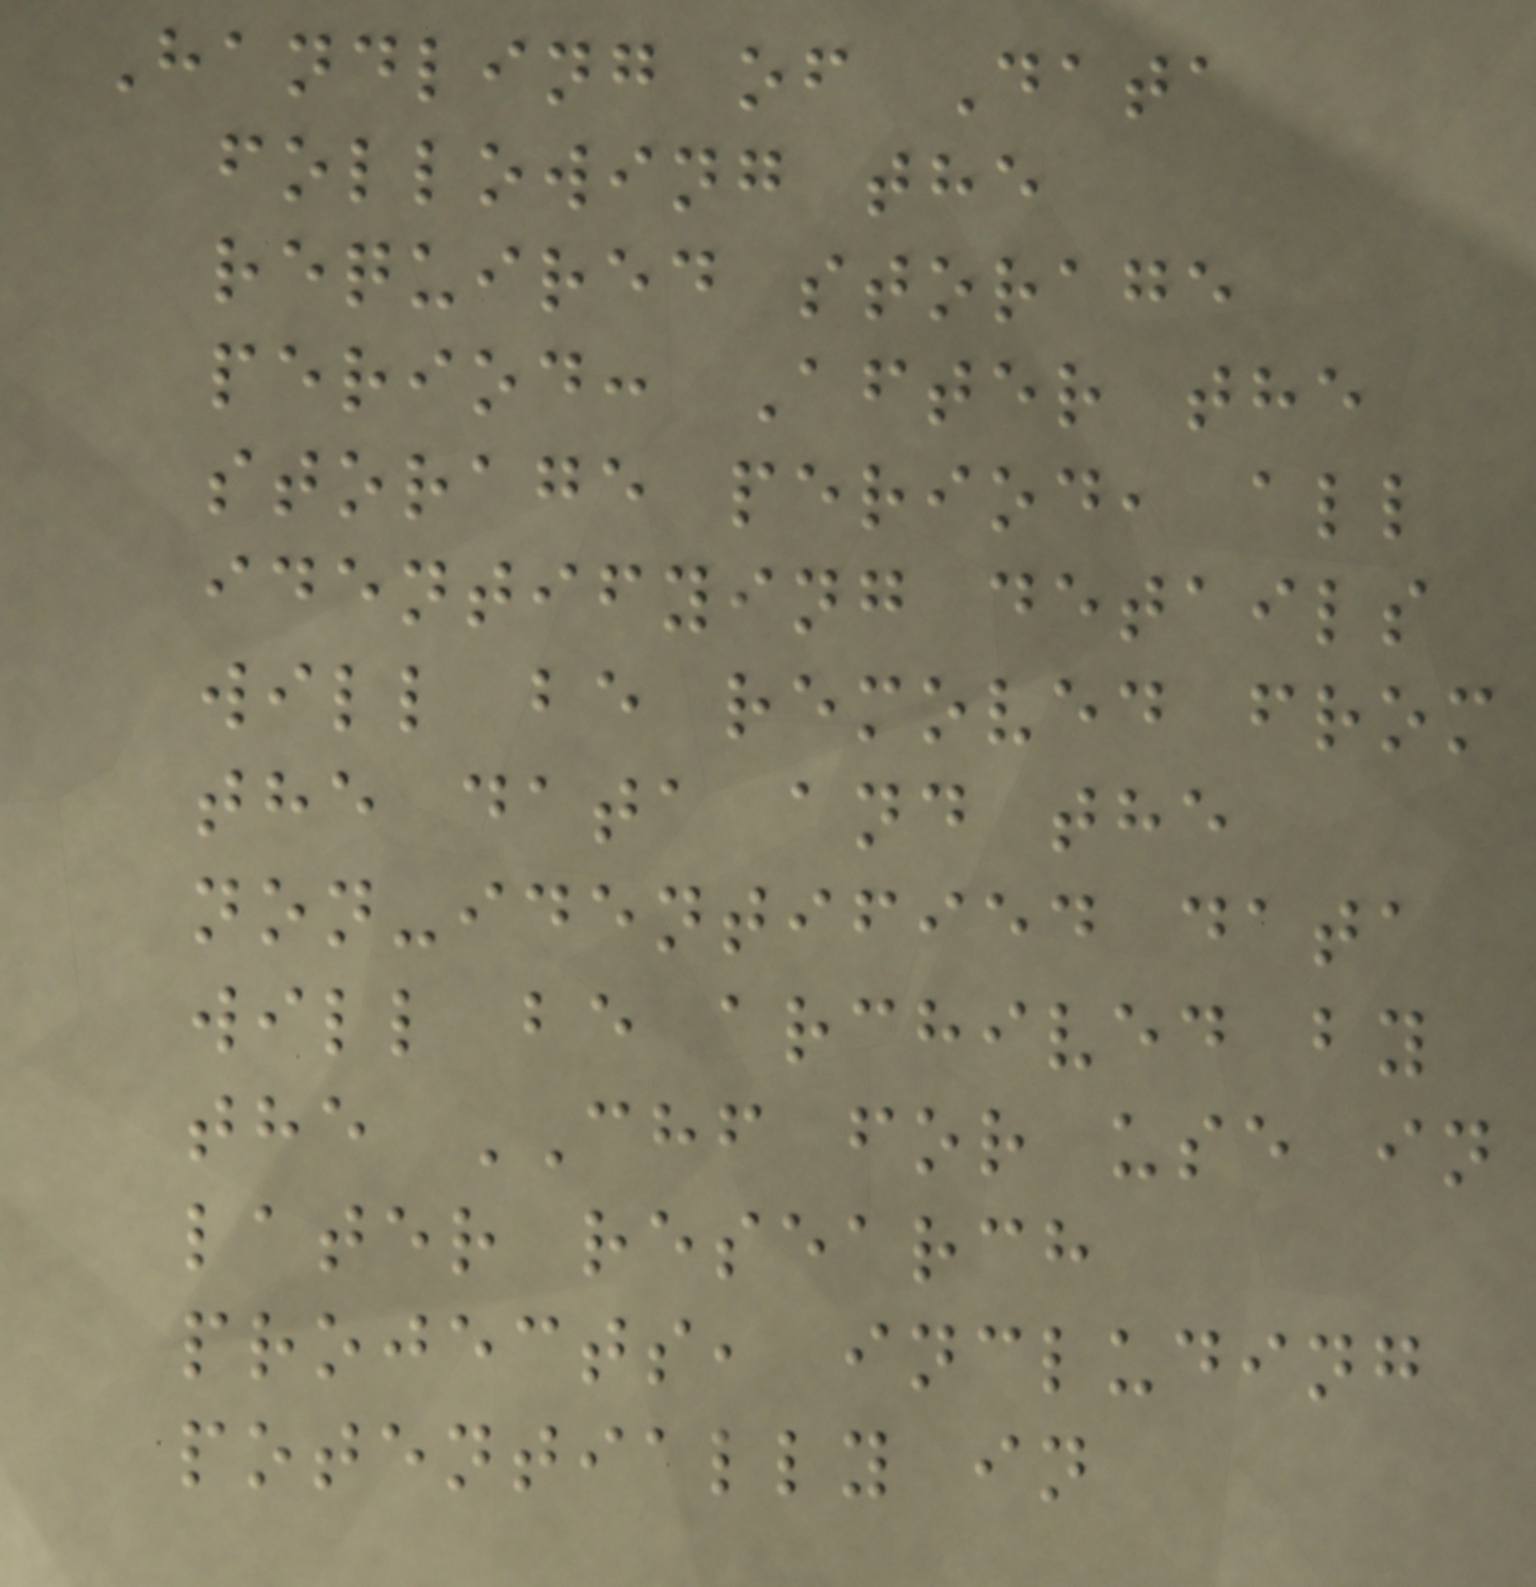Handling of Data
following the
required storage
period: After the
storage period, all
identifying details
will be removed from
the data and the
non-identified data
will be archived by
the CHF for use in
later research
projects, including
potentially in
